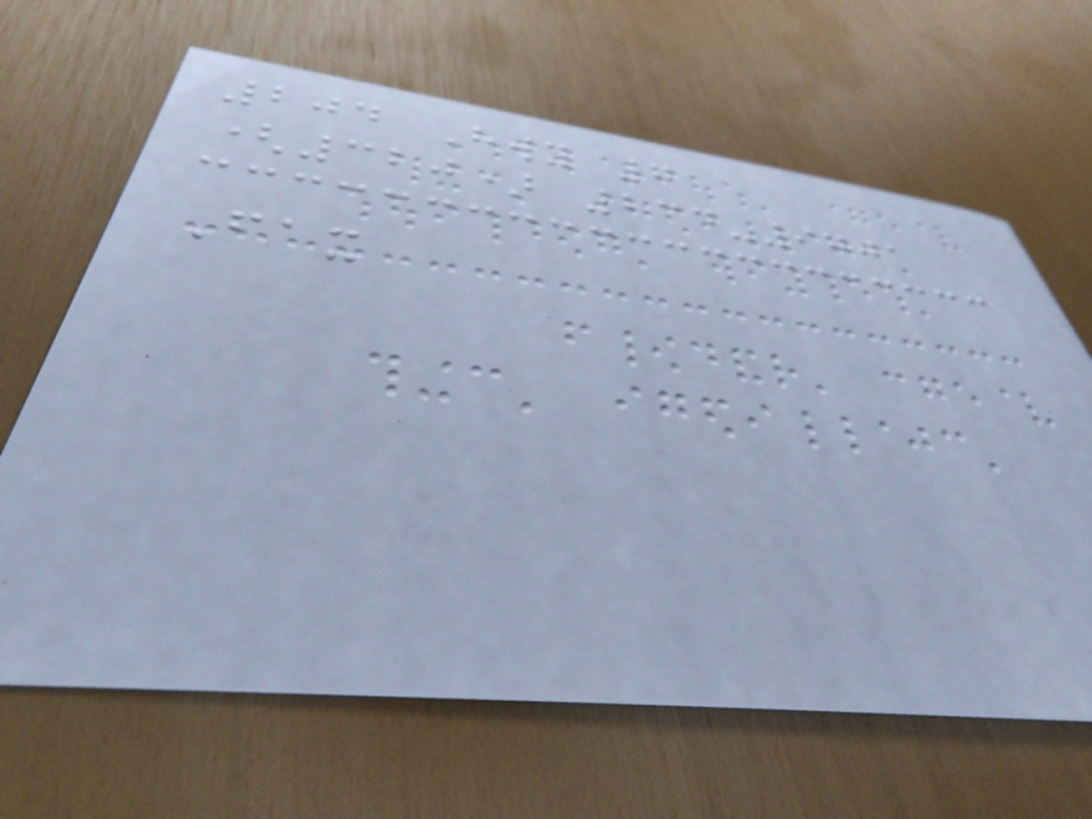204 Hwy 7
(320) 234-9701
Fax
